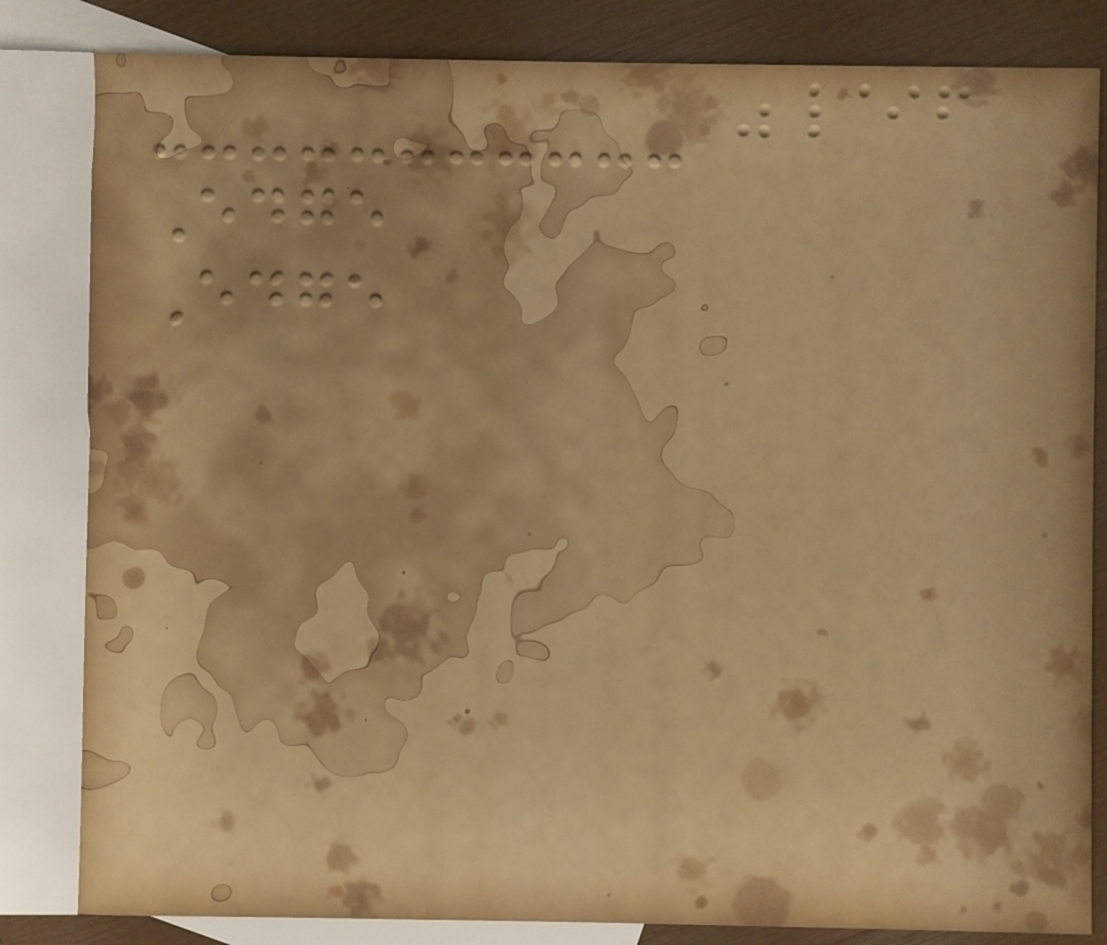Edge
Edge
